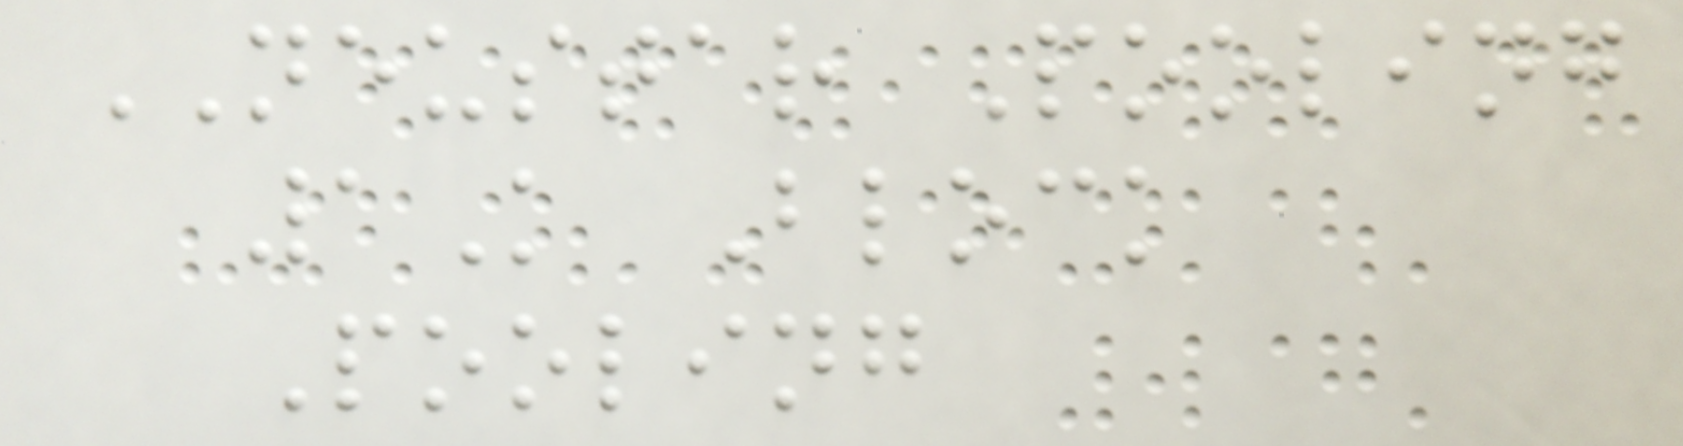NEUSTAR Pooling
1K Block
Pooling
